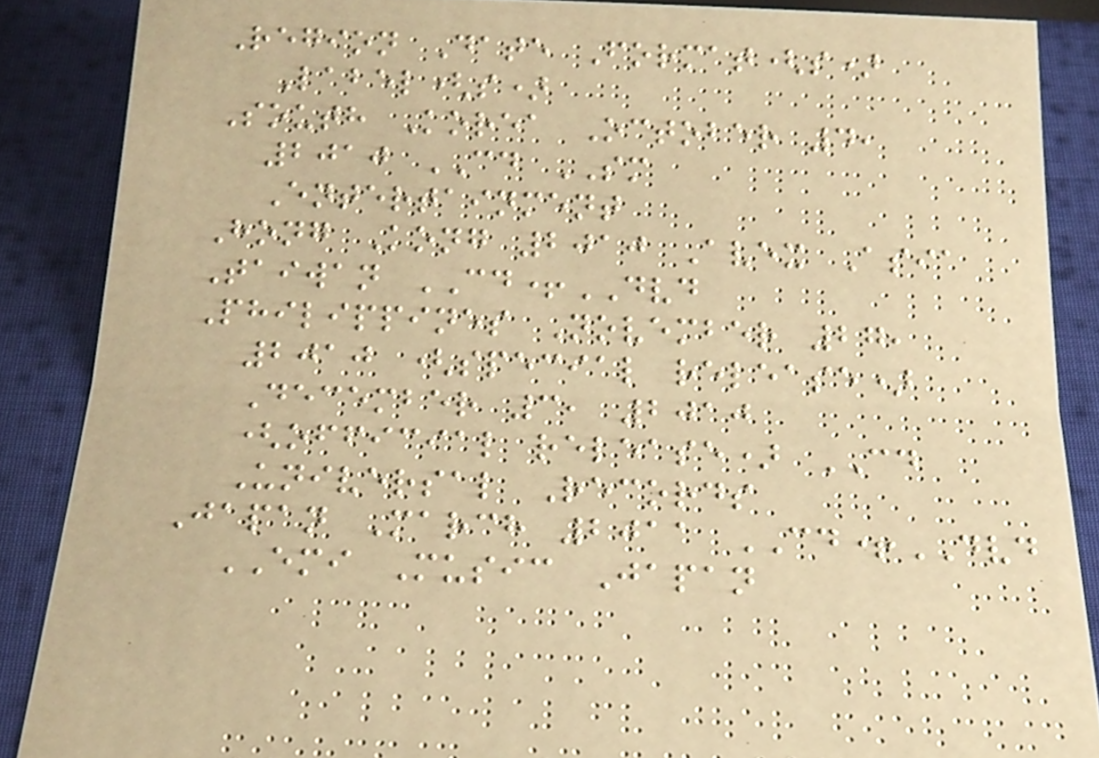Region Date Format(s)
Label(s)
South Korea October 4,
2010 CD SM
Entertainment
Hong Kong 2010 Avex Asia
Taiwan CD+DVD
Philippines November 27,
2010 (special release)
December 3, 2010
(official release) CD
Universal Records
Japan March 2011 CD+DVD
EMI Music Japan
